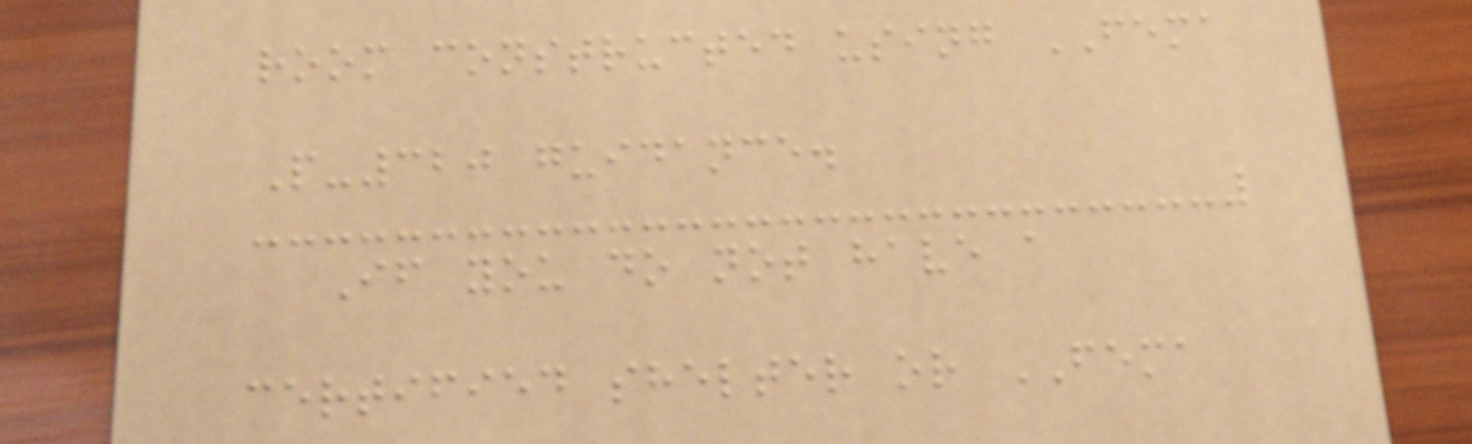room constructed using FEMA
P-320 guidance.
If you do not have a
certified shelter or FEMA
